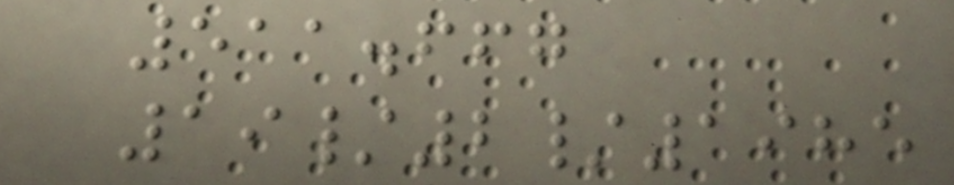511.667
19/2/1985
